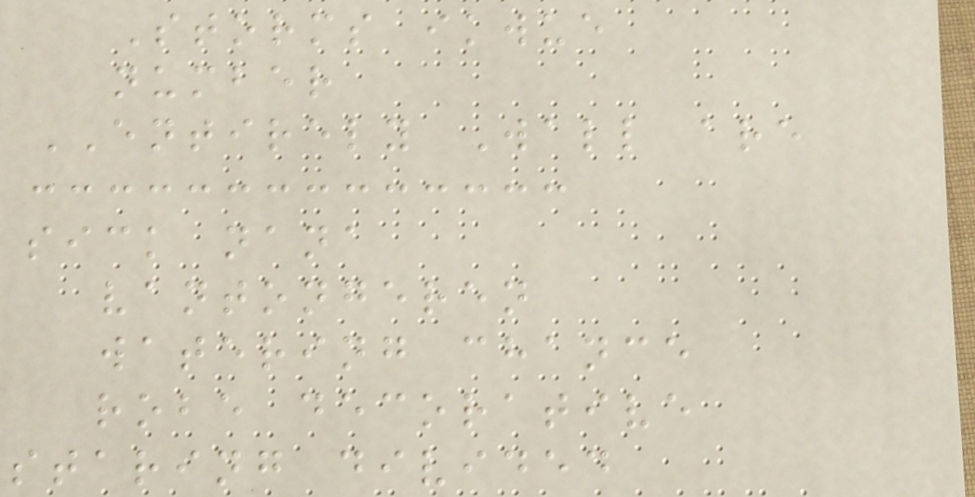Storms ikwue
number
ENTIRELY Wall are
sick nana
vantongeren
watering chance
robe decorative
staring divided
